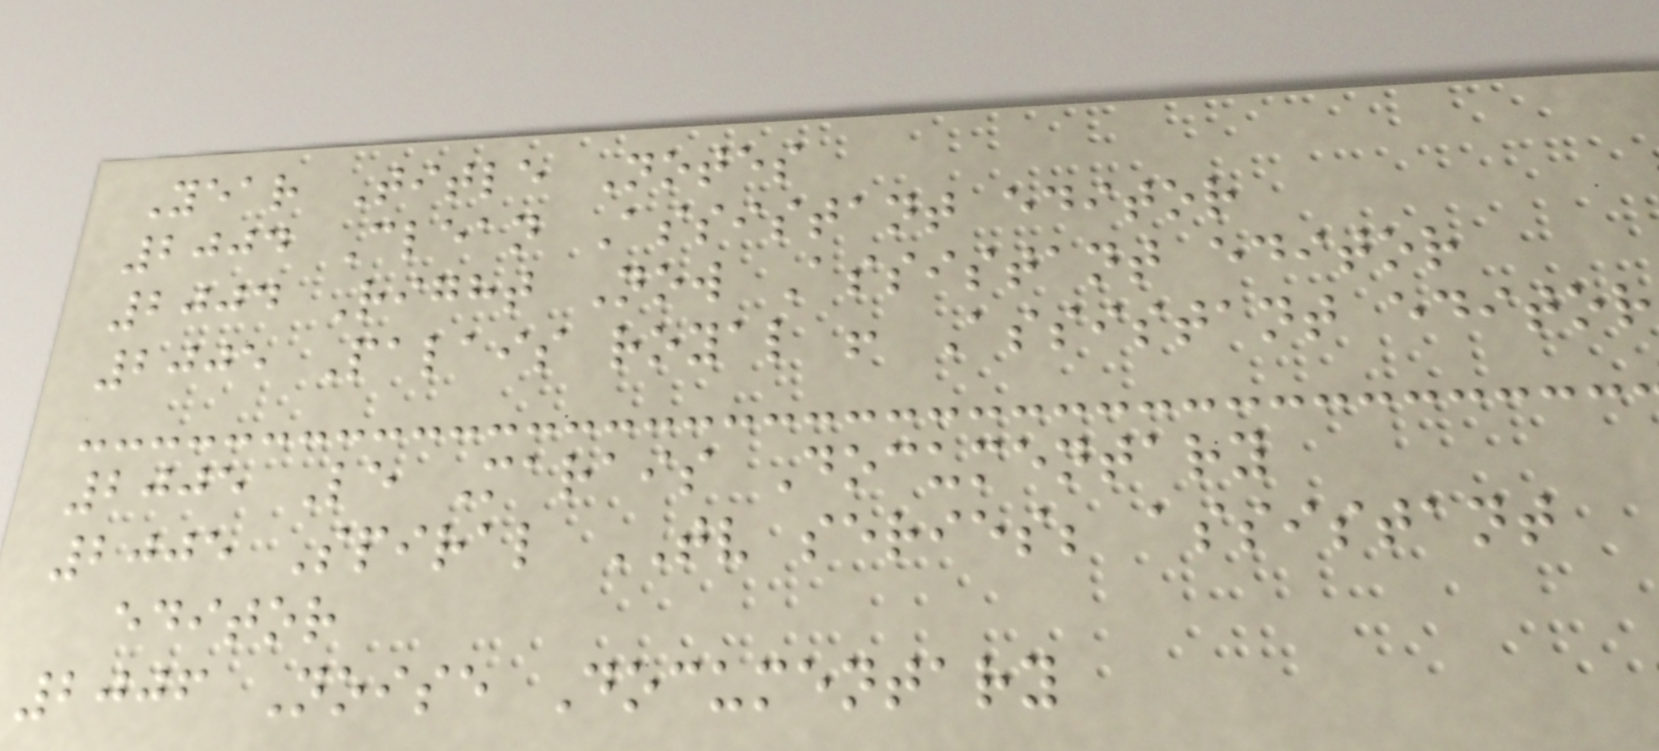Year Title Notes
2004 Clean Assistant editor
2004 Right Now Assistant editor
2005 Palais royal ! Assistant editor
2005 Le Marais Documentary
2005 Spiral TV series; assistant
editor
2006 Noise Documentary
